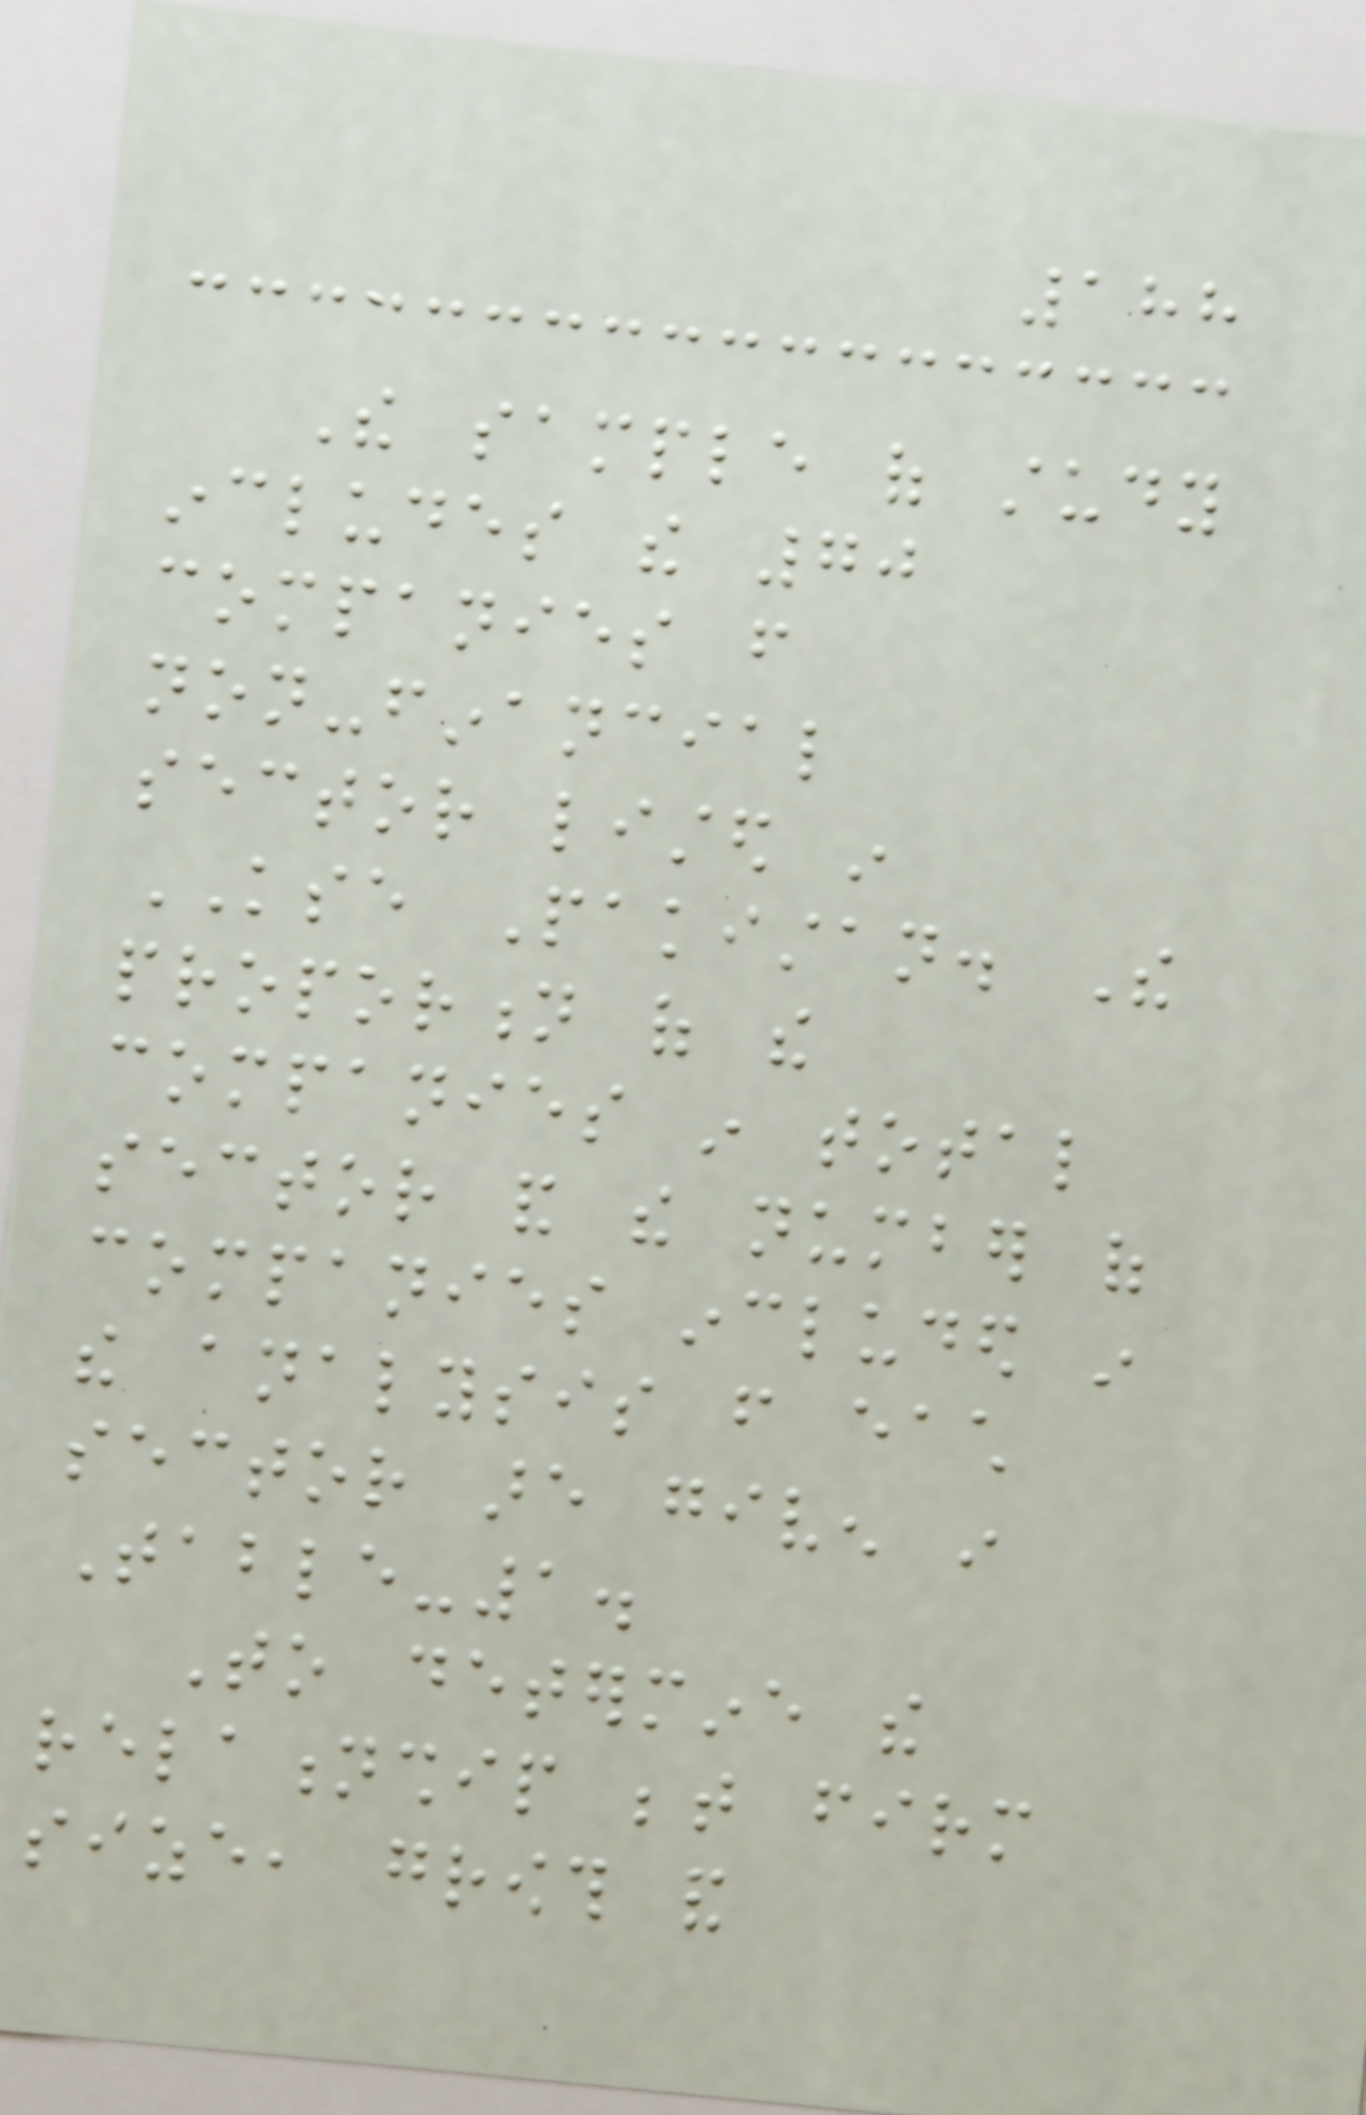188
The sample of study
includes the 70
companies from
non-financial
sector listed in
KSE Pakistan. The
proportion of the
companies in total
sector and the number of
companies included in
the analysis from each
sector are given in
Table-1.
To determine the
relationship between firm
size, growth and
